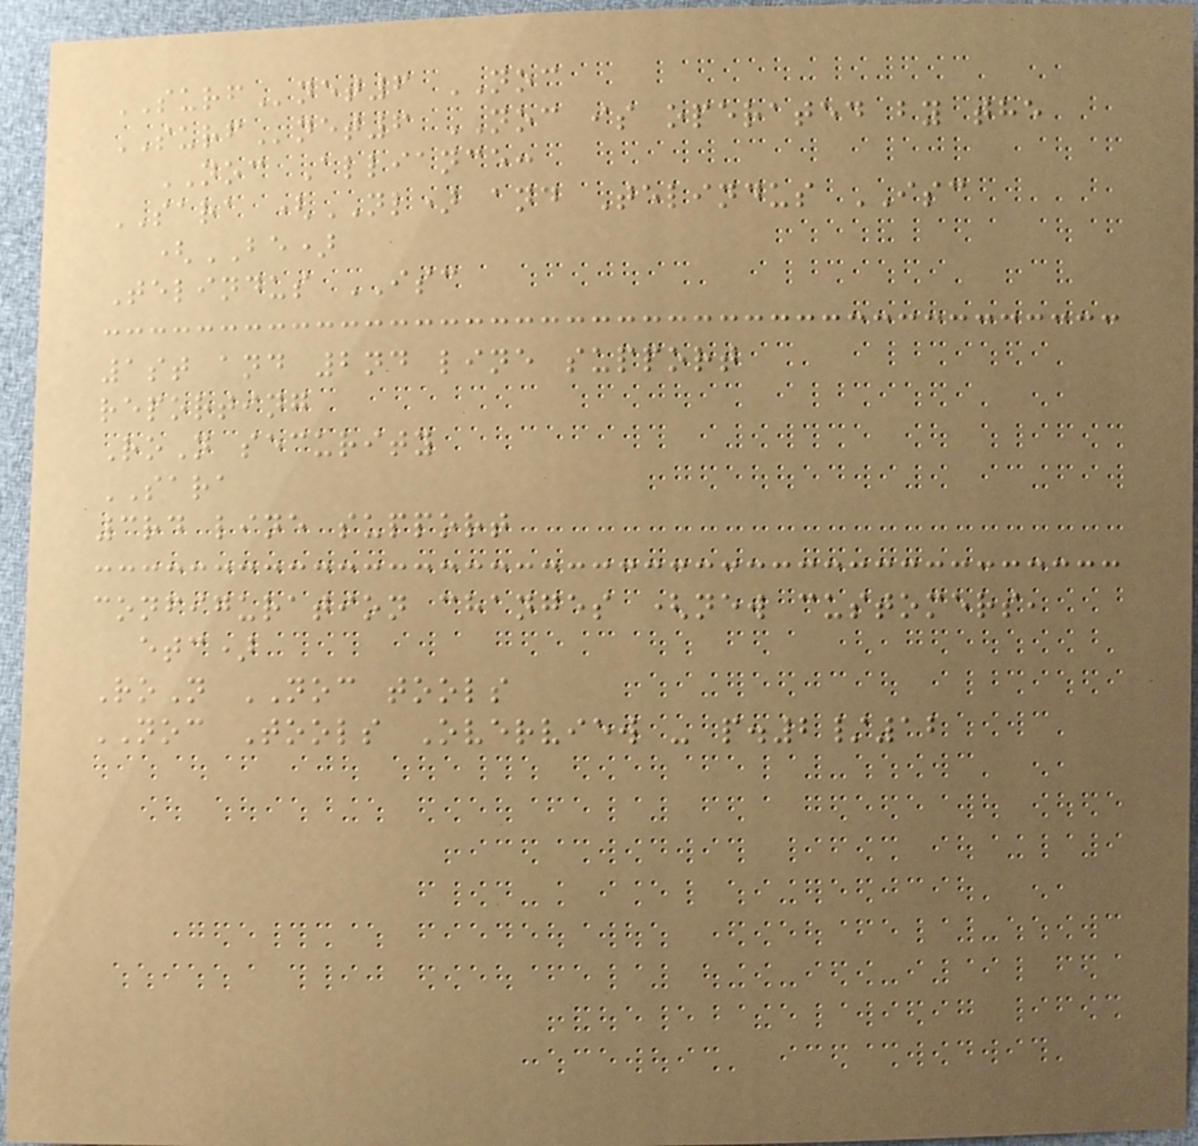SURFnet6 NOC
SURFnet6 NOC is operated by the
NOC Alliance:
SARA (NL) and Telindus ISC
(BE)
Telindus ISC
1st and 2nd line support
reporting
RoN security
SARA
3rd line support
configuration changes (new customers,
etc)
RoN NOC tools
NOC Tools Overview - p.2/12
